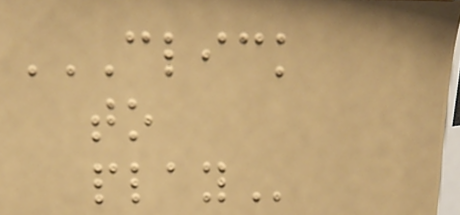CLICK
TO
PLAY
